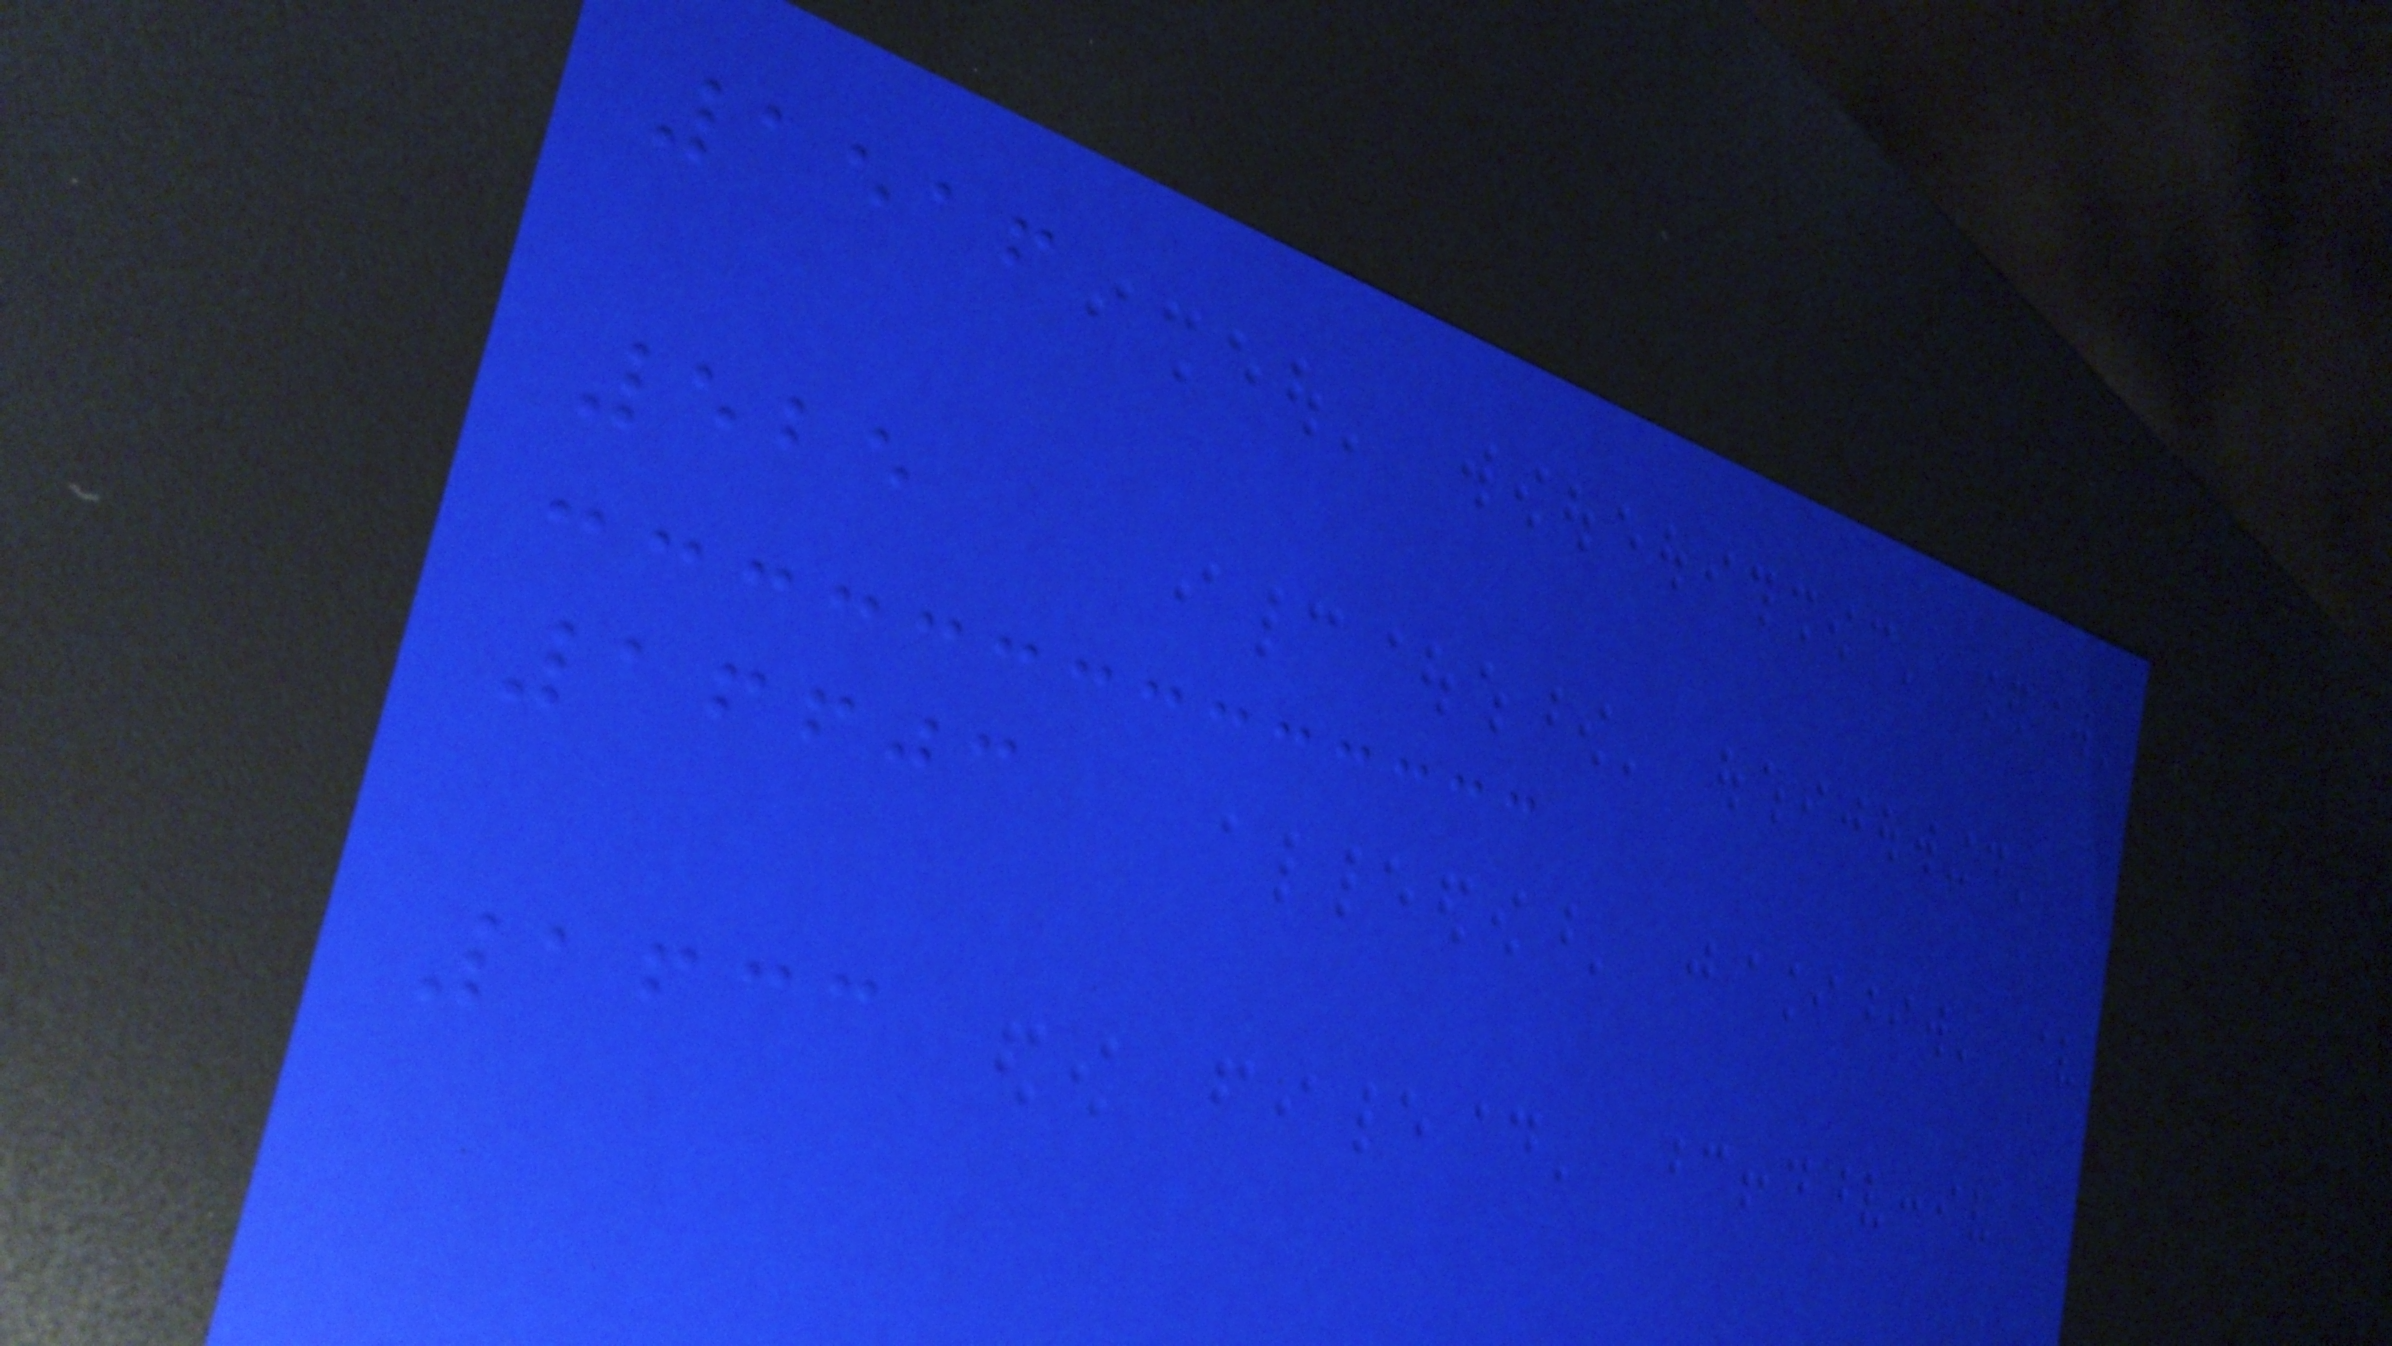1516
525
16603
1633
